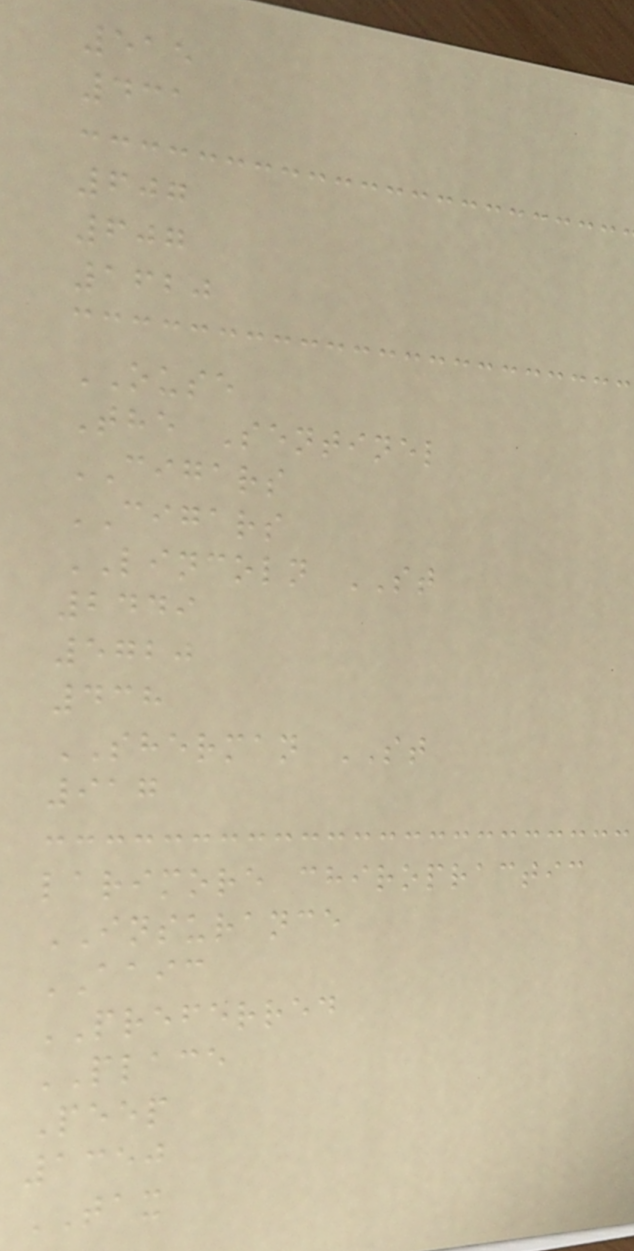515
431
607
607
1620
OUSE
The Sentinel
CIGARS
CIGARS
LINCOLN ST
2449
5720
438
SHERMAN ST
917
larimore chiropractic
INSURANCE
AAIC
PREFERRED
PLACE
Peep
1350
TAX
